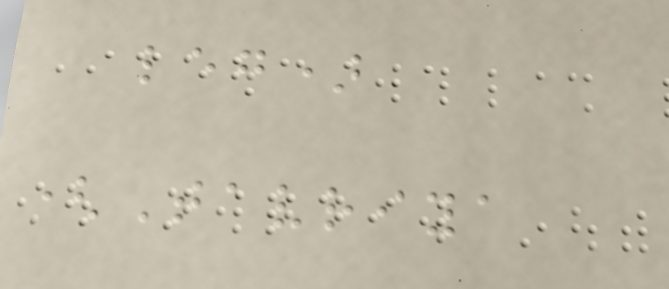leg)
(Tavriya
